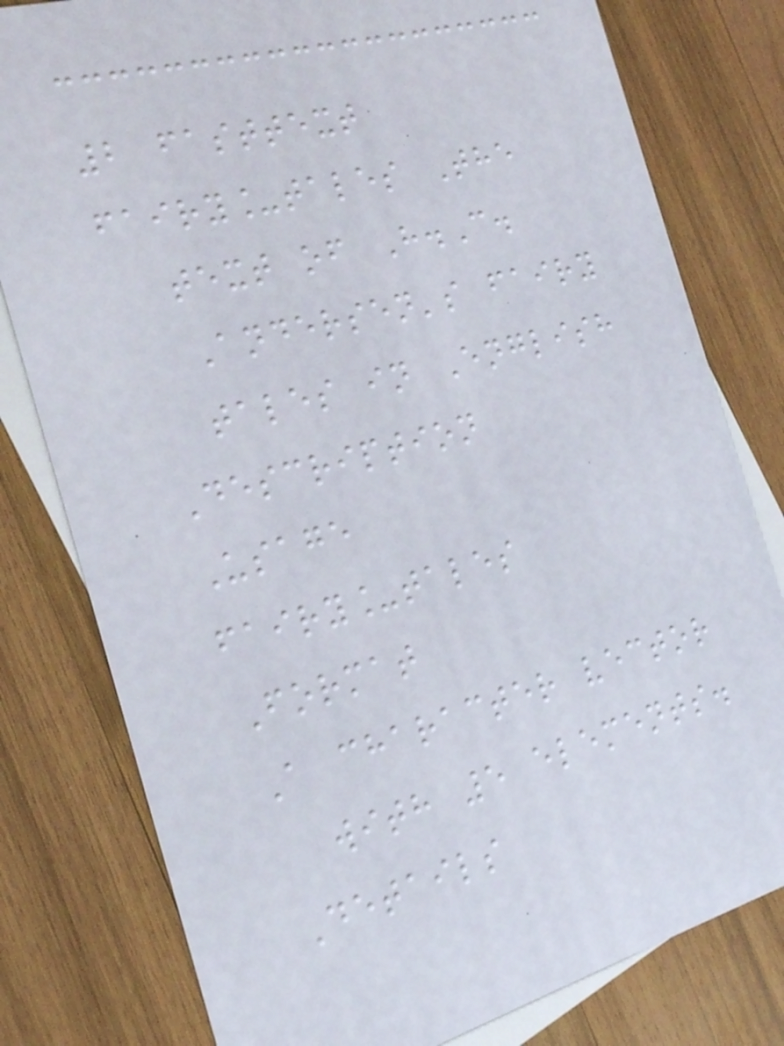2 fasttext
fairy_tales The
text of H.C.
Andersen's fairy
tales in English
Description
Usage
fairy_tales
Format
A character vector
with 5 elements.
Details
